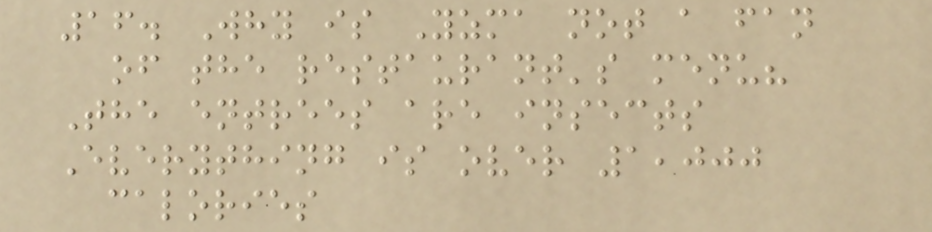16. Why is Yzma not a fan
of the restaurant's menu?
The entrees are insects
Everything is over 1,000
calories
